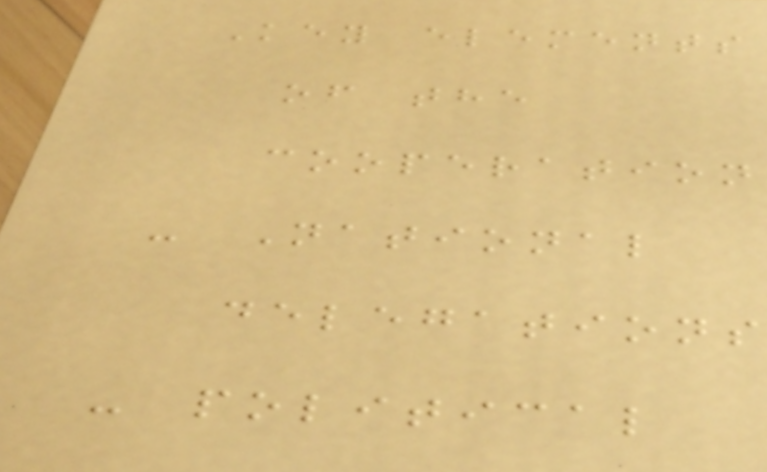Key elements
of the
cooperation
- National
delegations
- political
